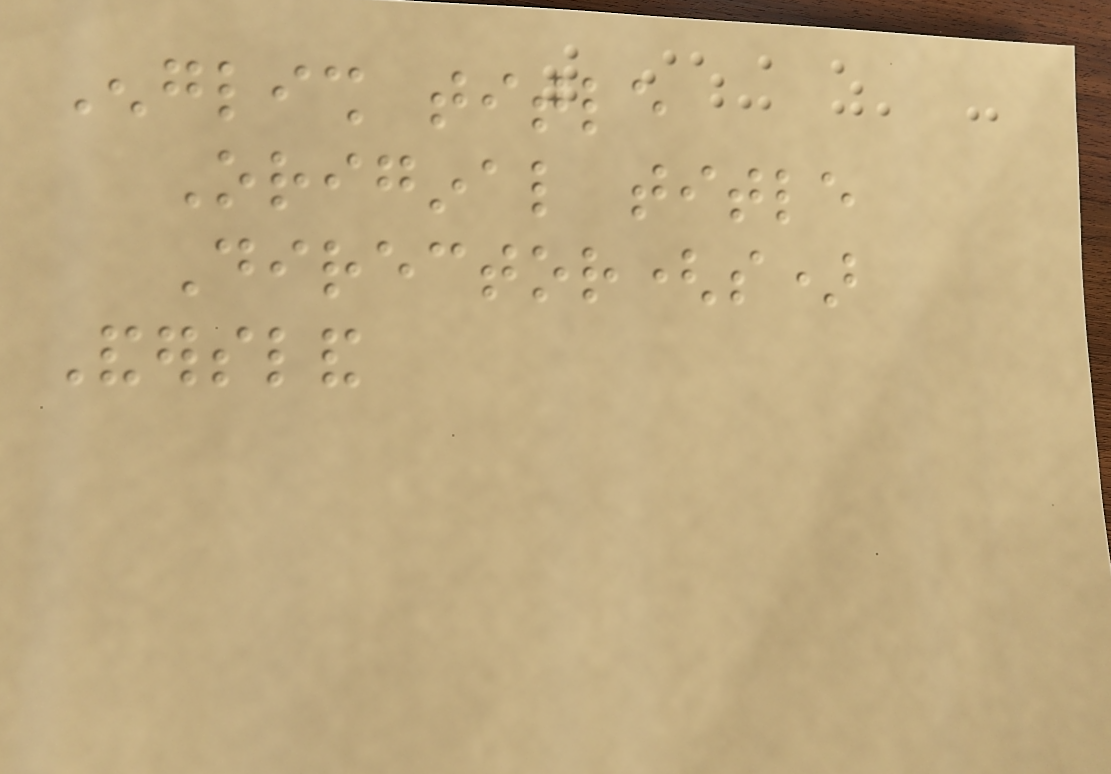English title
Original title
Director(s)
Andersland
